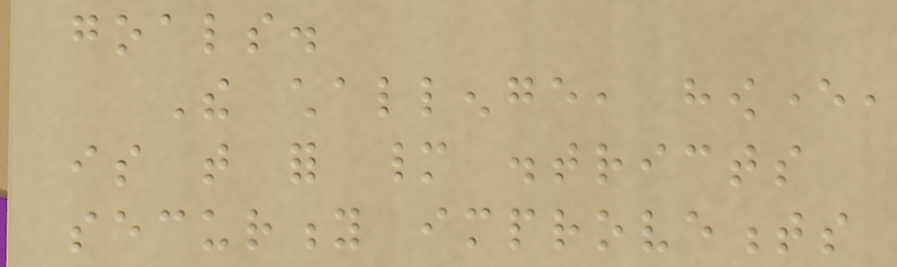goals.
The challenge, however,
is that for many districts
security improvements
